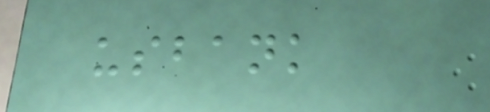usbank
